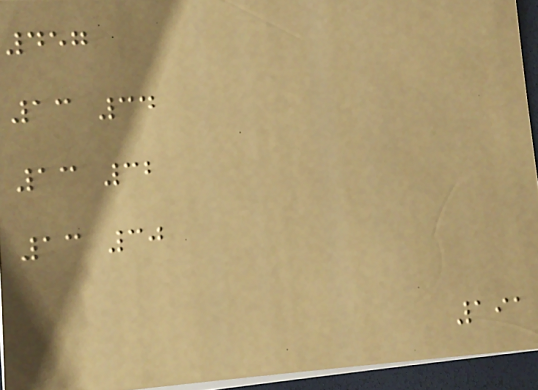457
13 34
13 32
13 30
191
